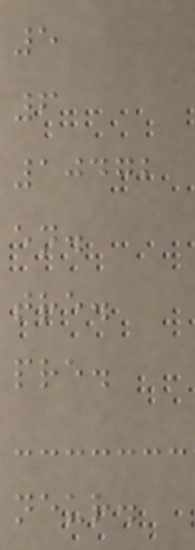5
6
10472
en.
tre.
pre.
neur.
